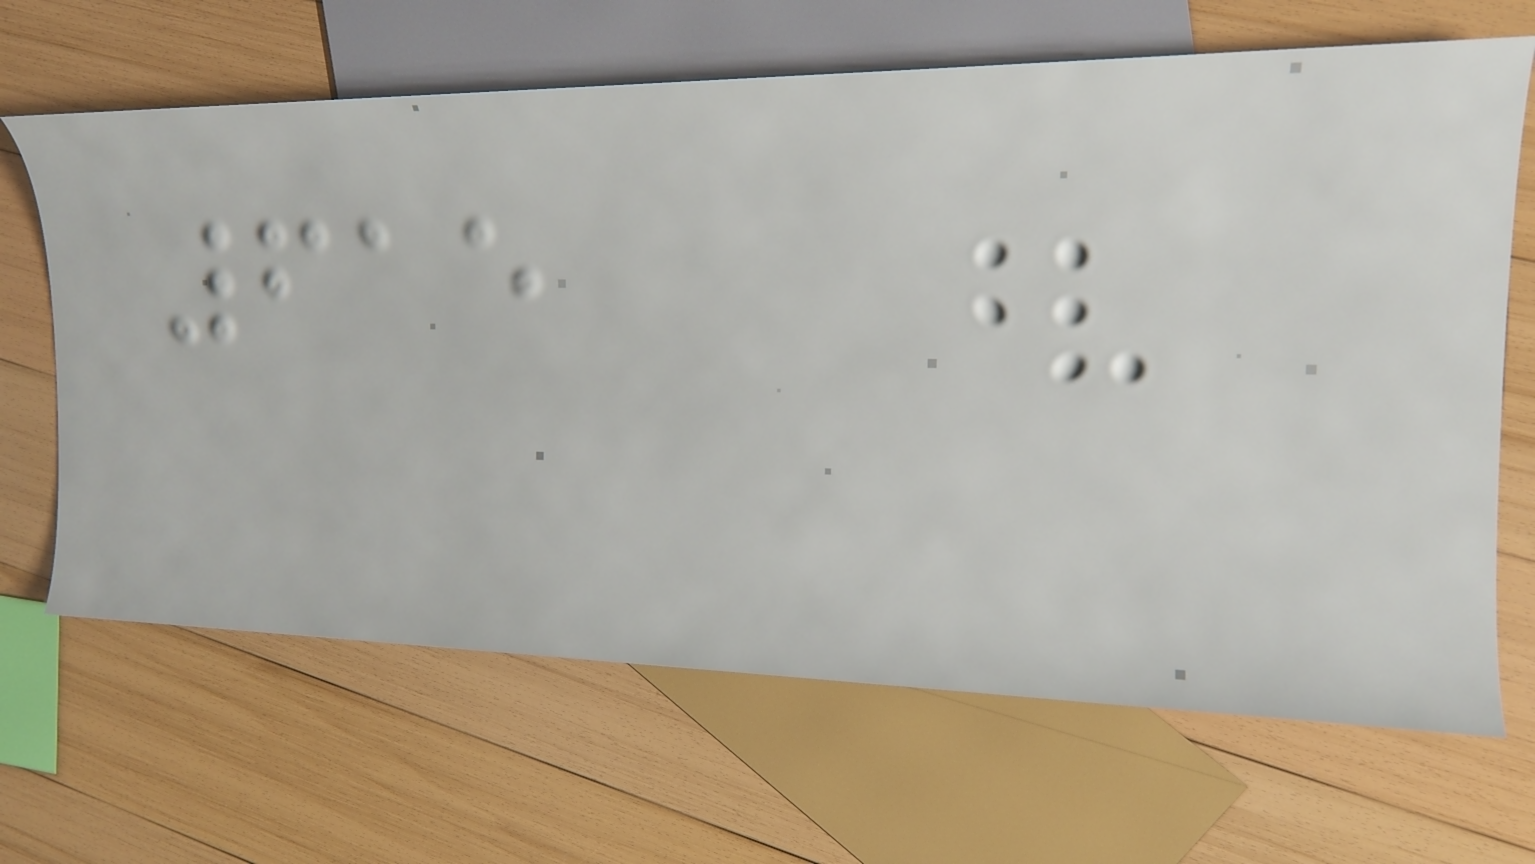615
